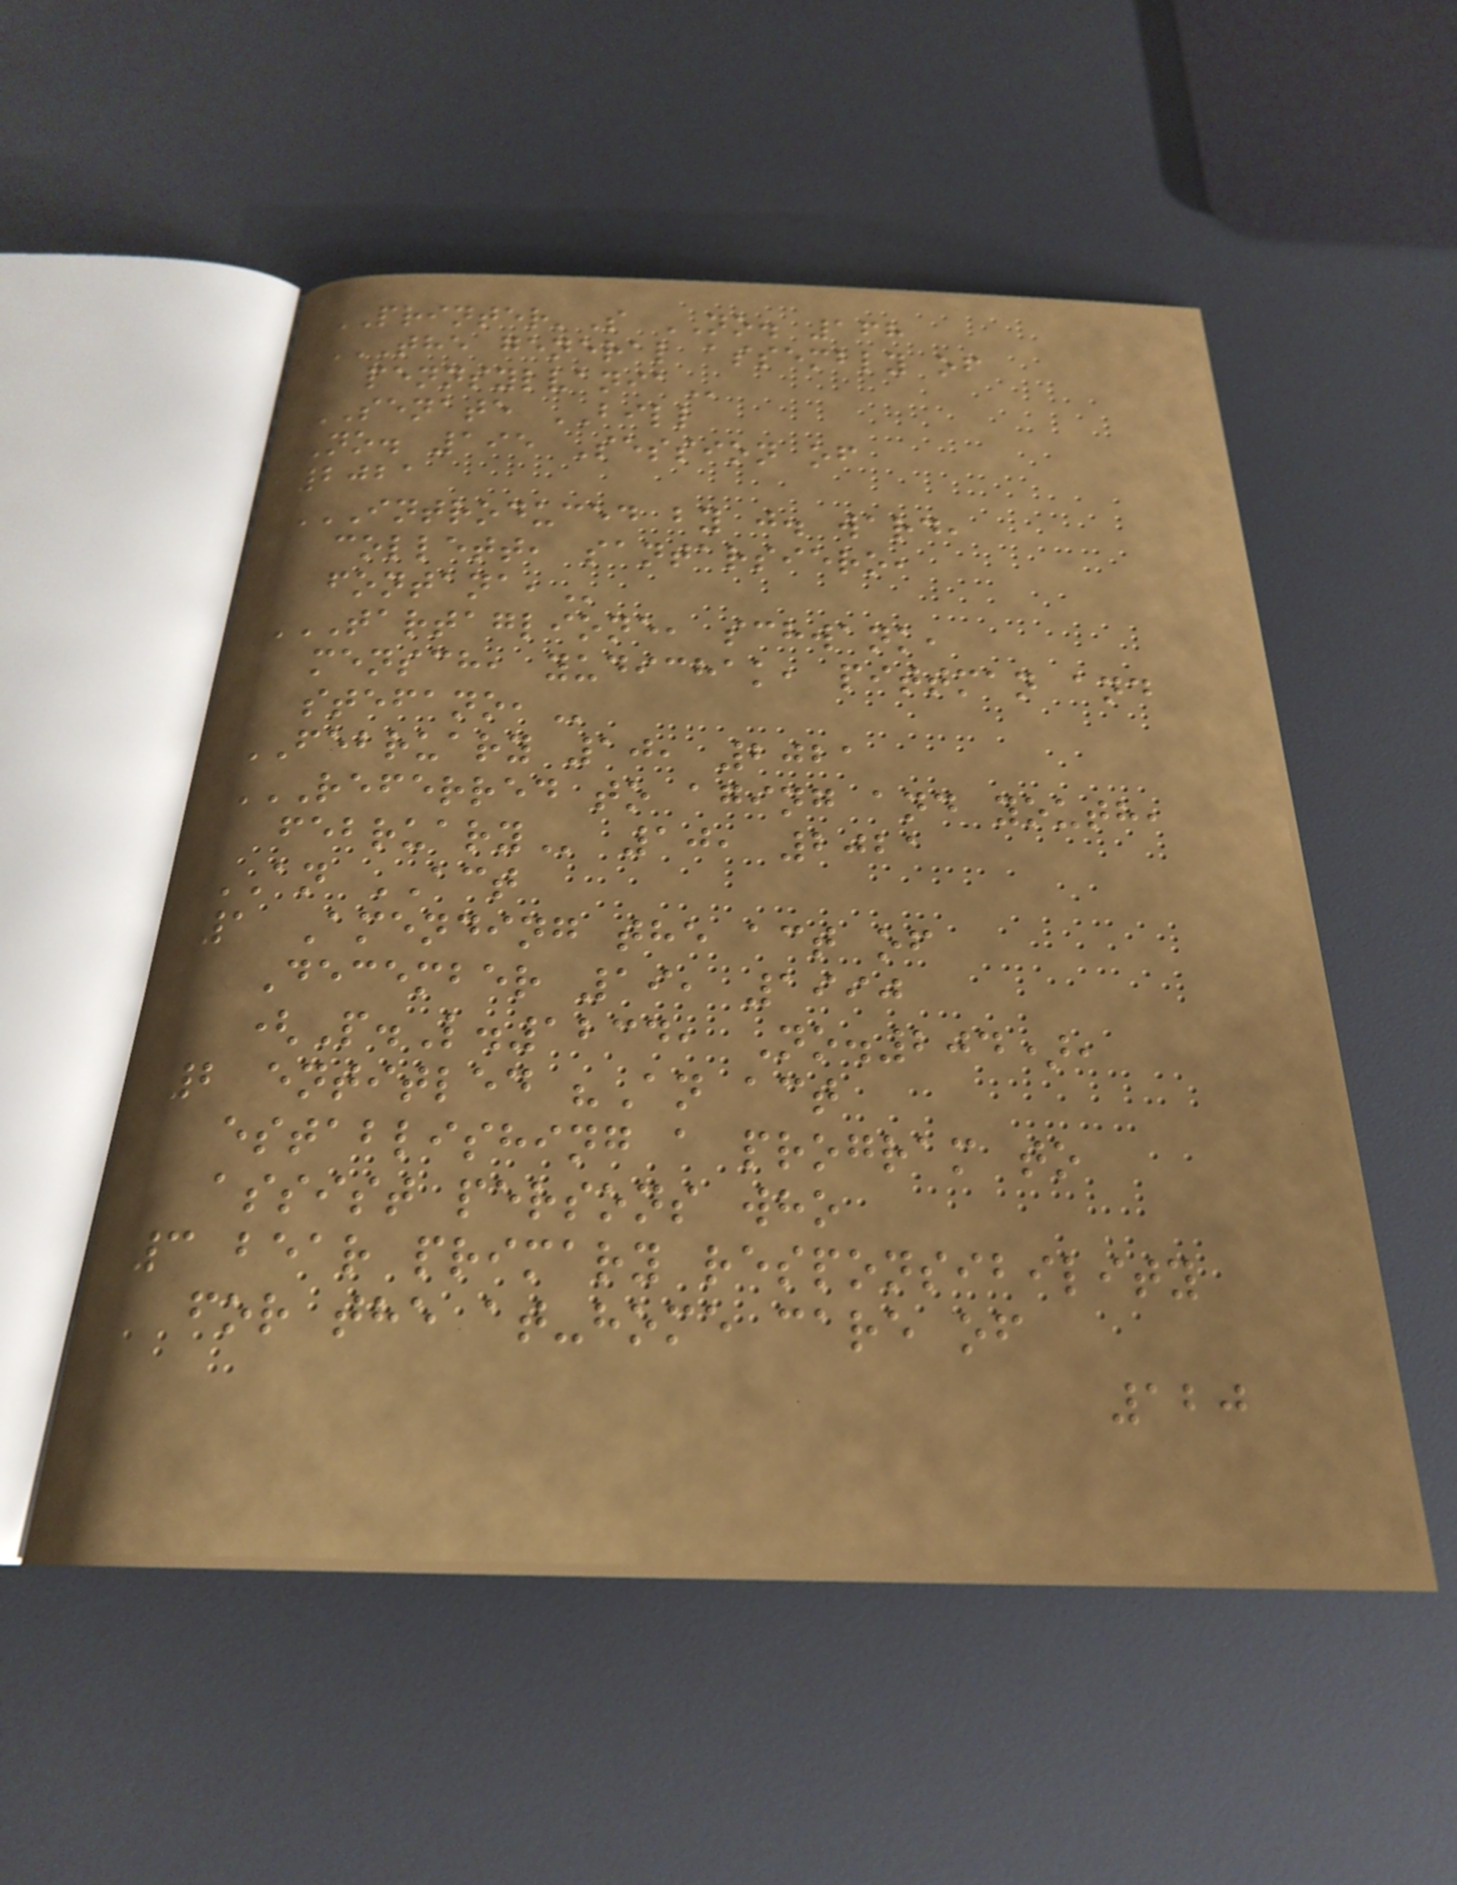PRINTER'S NO. 168
THE GENERAL ASSEMBLY OF
PENNSYLVANIA
SENATE BILL
No. 195 Session of
2021
INTRODUCED BY J. WARD,
COLLETT, SANTARSIERO,
FONTANA,
TARTAGLIONE, SCHWANK,
MENSCH, YUDICHAK, PITTMAN AND
STEFANO,
FEBRUARY 10, 2021
REFERRED TO AGING AND YOUTH,
FEBRUARY 10, 2021
AN ACT
1 Amending the act of
December 19, 1990
(P.L.1234, No.204),
2 entitled "An act
establishing a program to
assist persons who
3 bear primary responsibility
for the at-home care of
120
